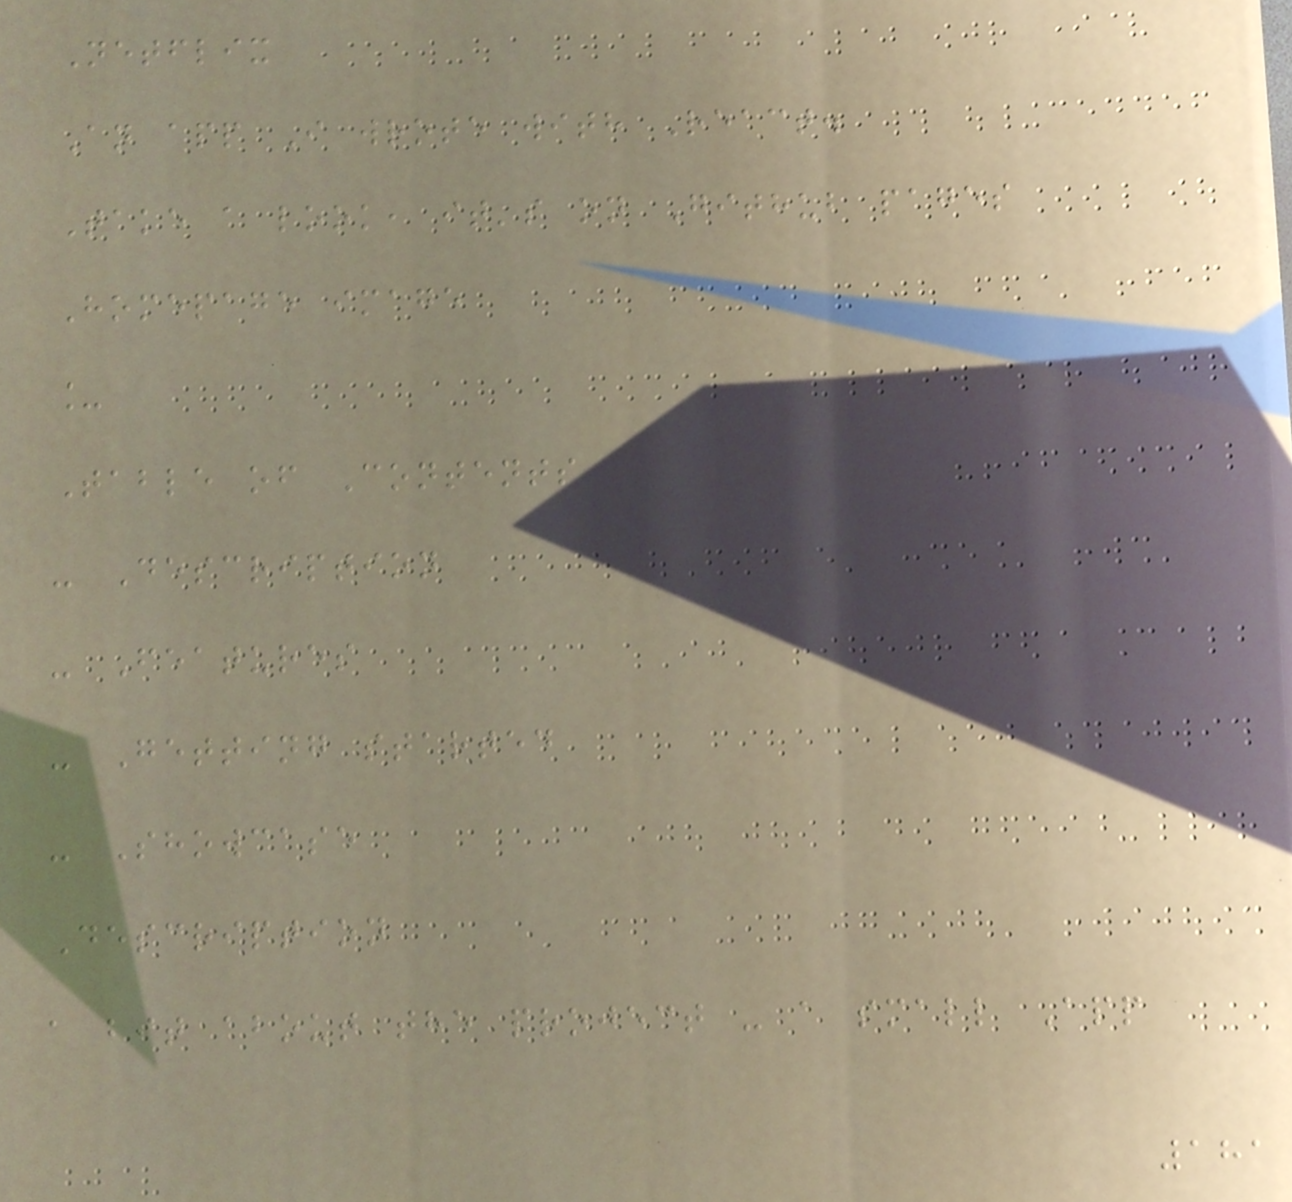Netflix
An app I wrote with React.
Take a look, it's on Github pages
Homepage image
_
Table of Contents
- Description
- Features
- Getting started
- Showcase
Description
a bit about the project - a small App
181
